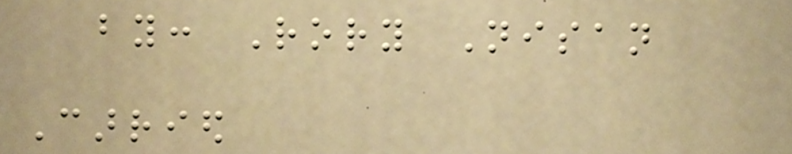by: Rory Nisan
Carried
